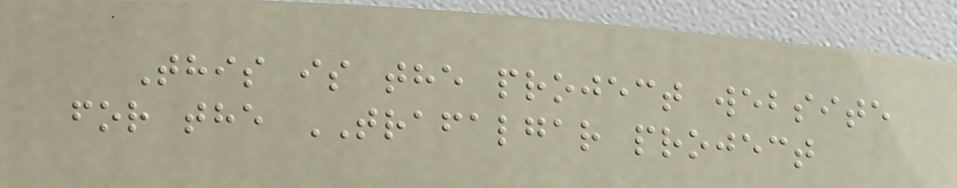This is the project website
for the TRAFALGAR project
